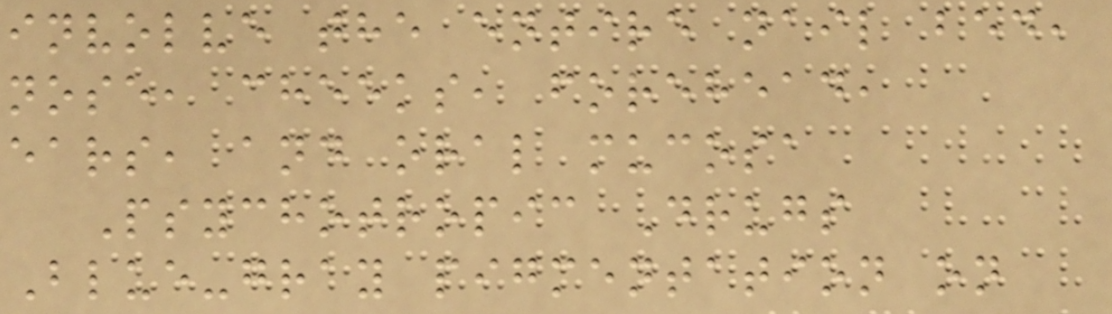involve the entire nail bed,
nose, cheeks, forehead,
ears, and oral mucosa
Psychotropic Drugs
Blue-gray pigmentation on
